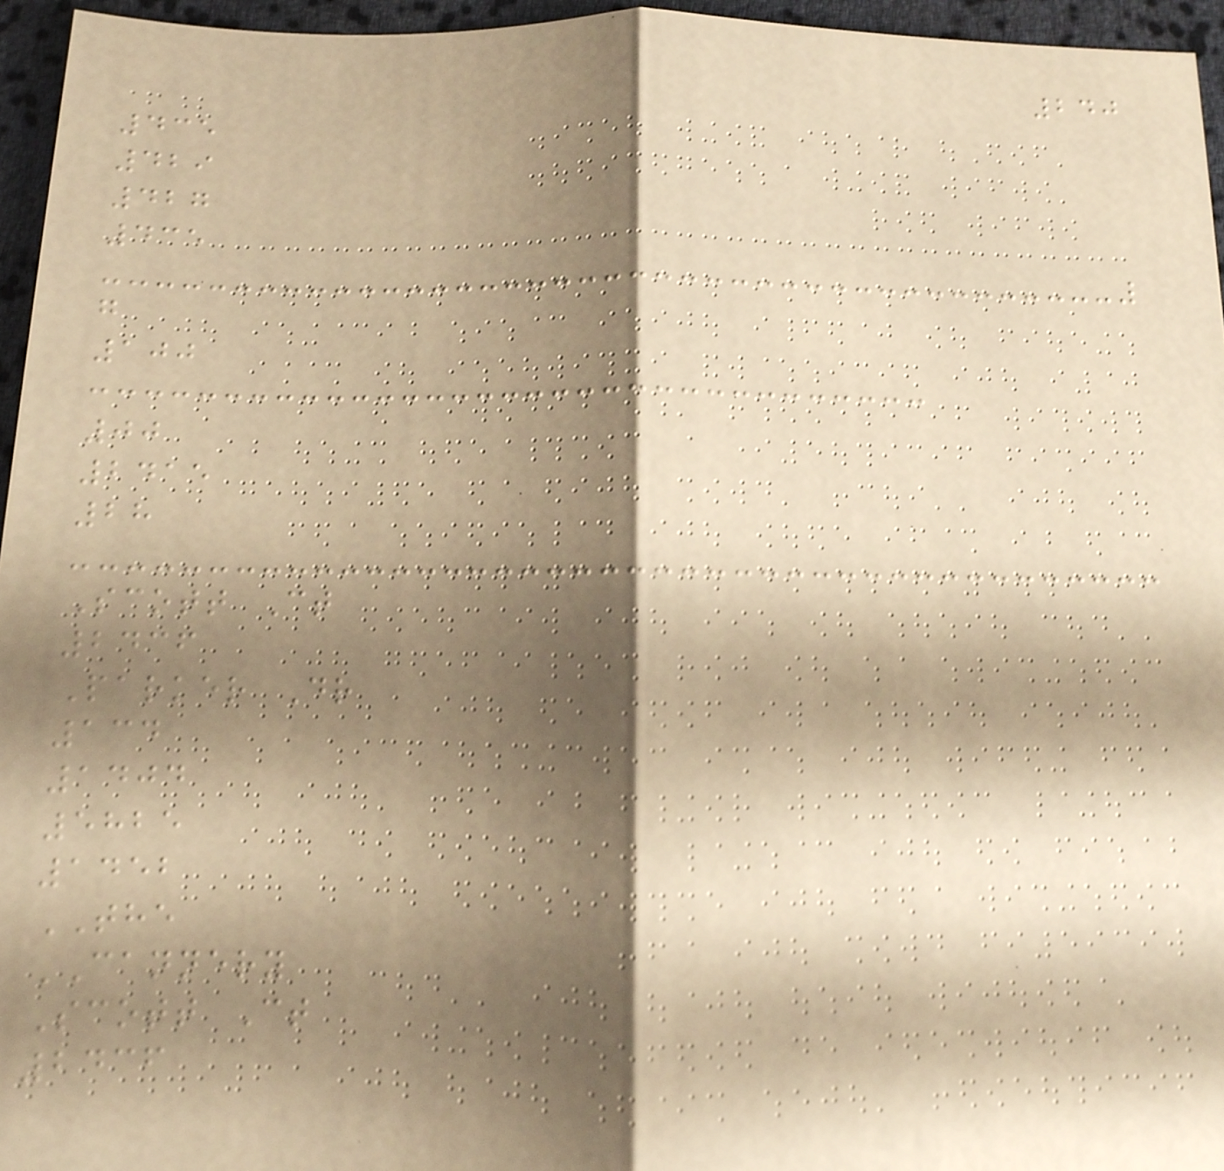240
435
429
427
435
g
100
00
2415
28
Scott Ct
2436
Parker Dr
134
1404
5825
1452
THE
CANNERY
Scott Ct
2436
